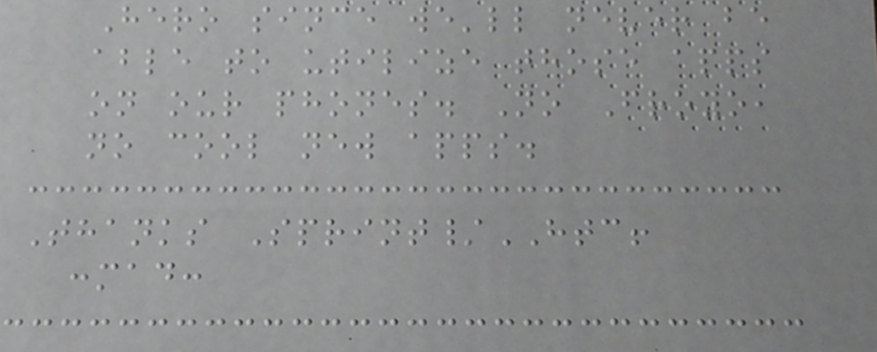Hero since we'll never be
able to utilize those apps
on our phones. No Froyo,
no cool new apps.
Thanks Sprint/HTC!
:mad:
